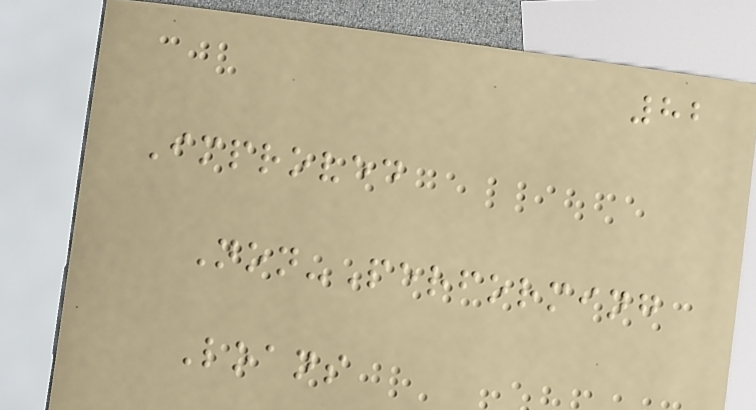82
Improved
Non-Performing
Loans
